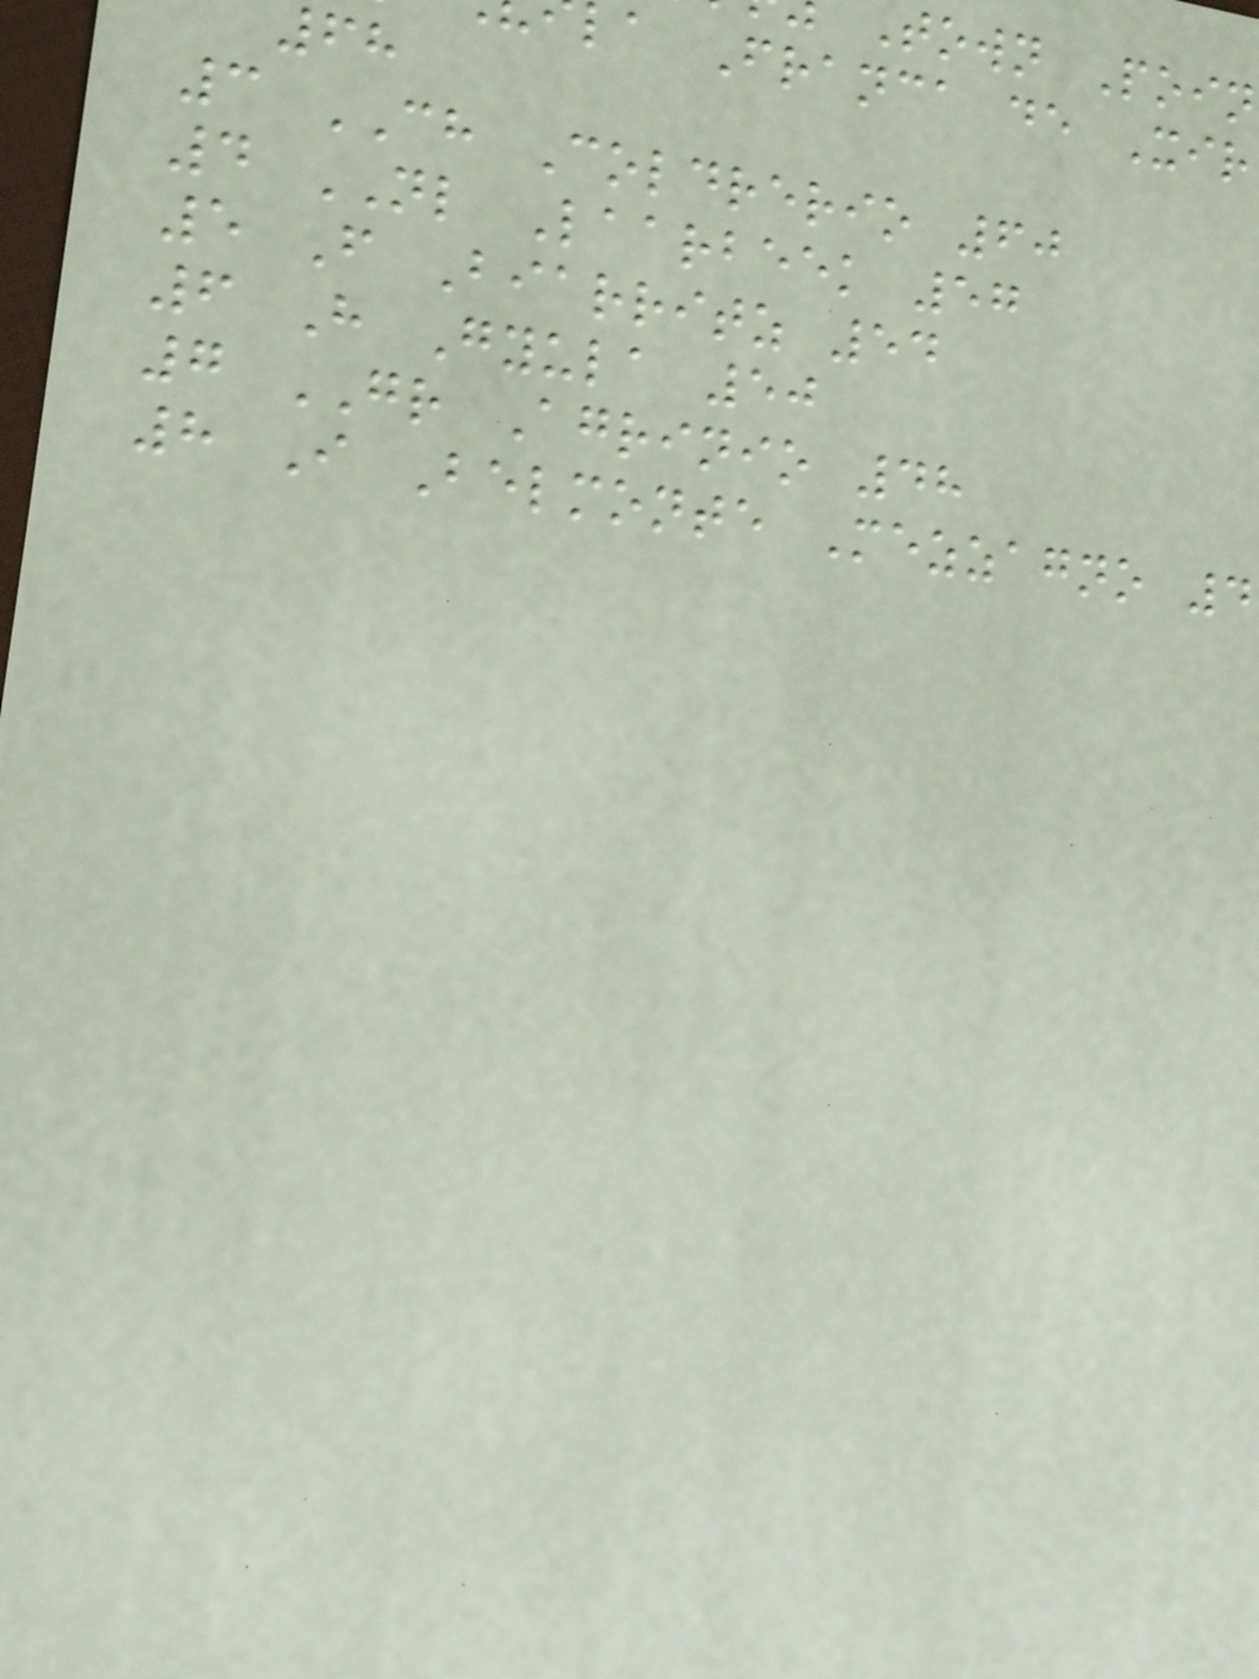town Poin
la Franca de Xir
68
3 CH Coldrerio 60
4 NL Laarbeek 57
5 F Biarritz 54
6 H Gyula 50
7 GR Agrinio 48
8 I Belmonte Mezzagno 4
